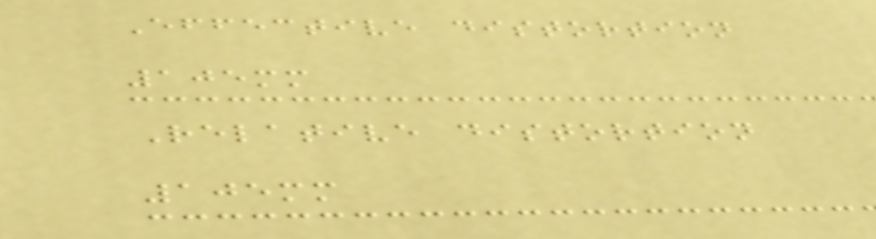Effective distortion
105mm
Relative distortion
105mm
